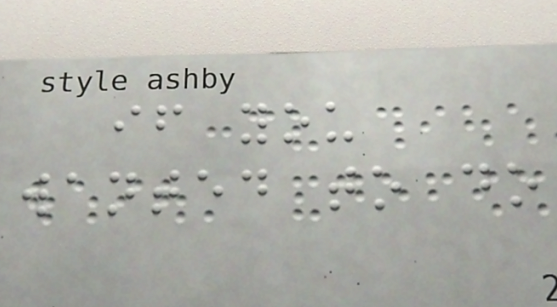if you
wanted to do
